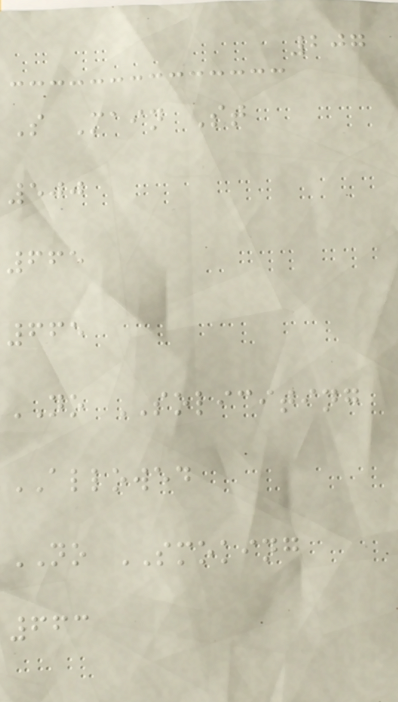207
S Main St
500
665
665
NO SOLICITING
ALLOWED
NO SMOKING
663
